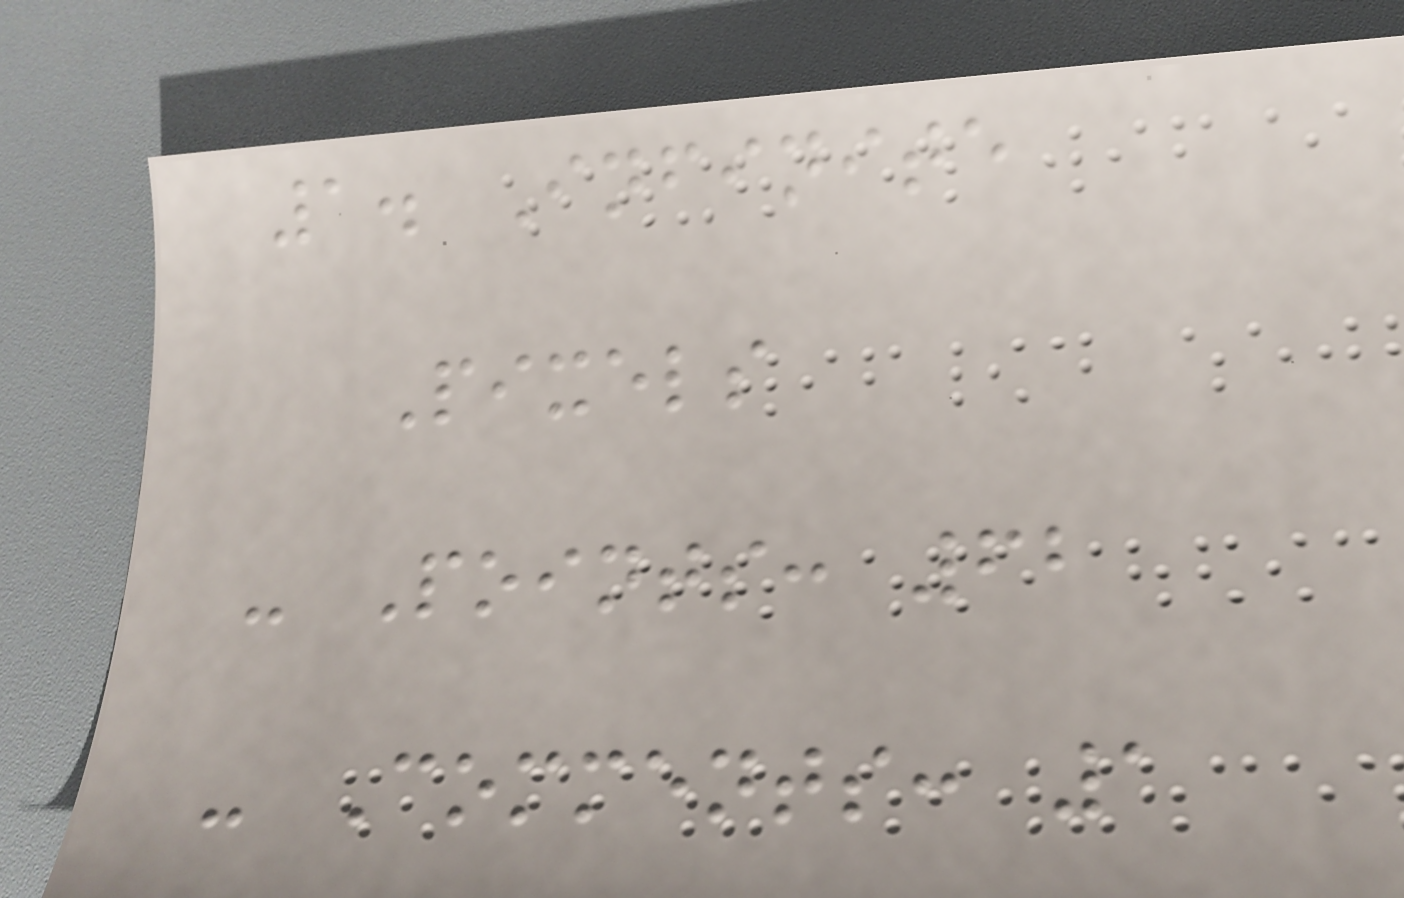1. Infinite
Pixels
- Points: 62
- Comments: 1
